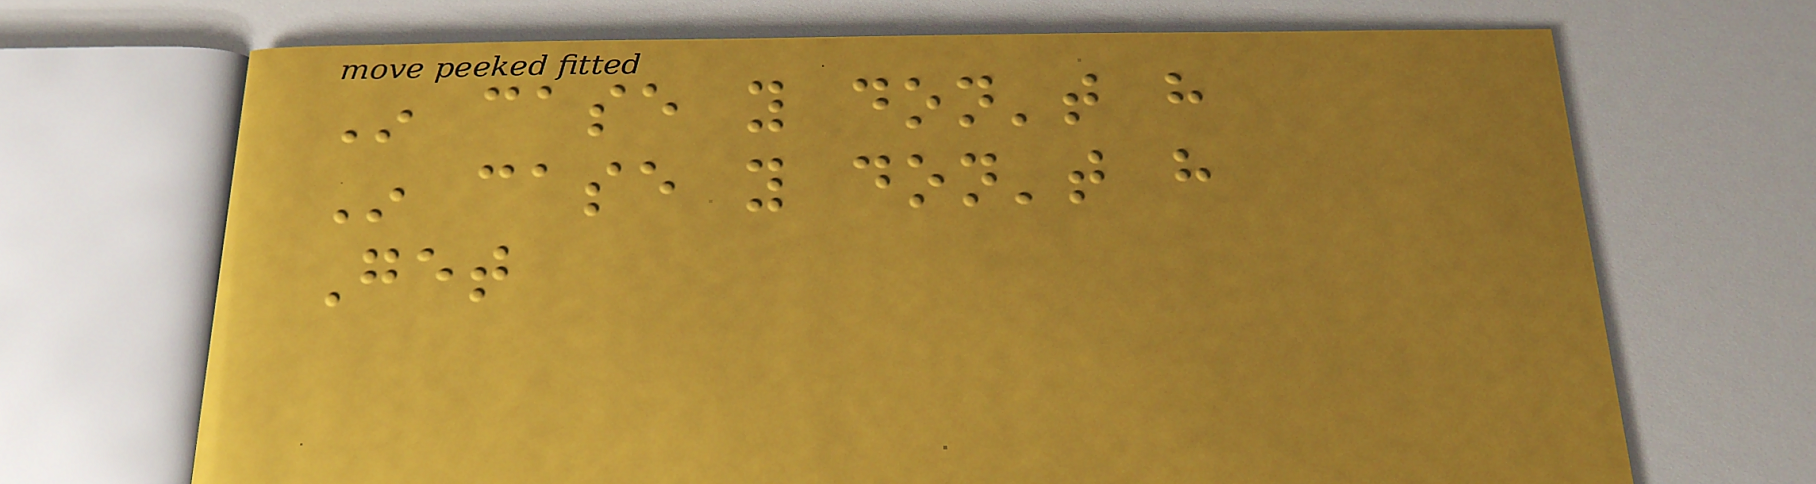In case you don't have
In case you don't have
Get
